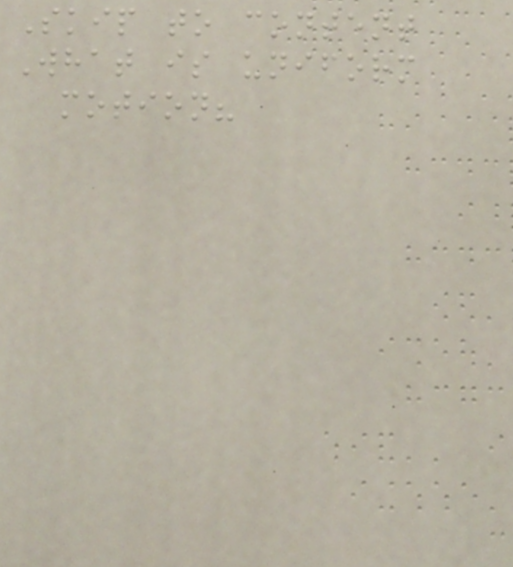Skip to content
What is uniform
motion?
